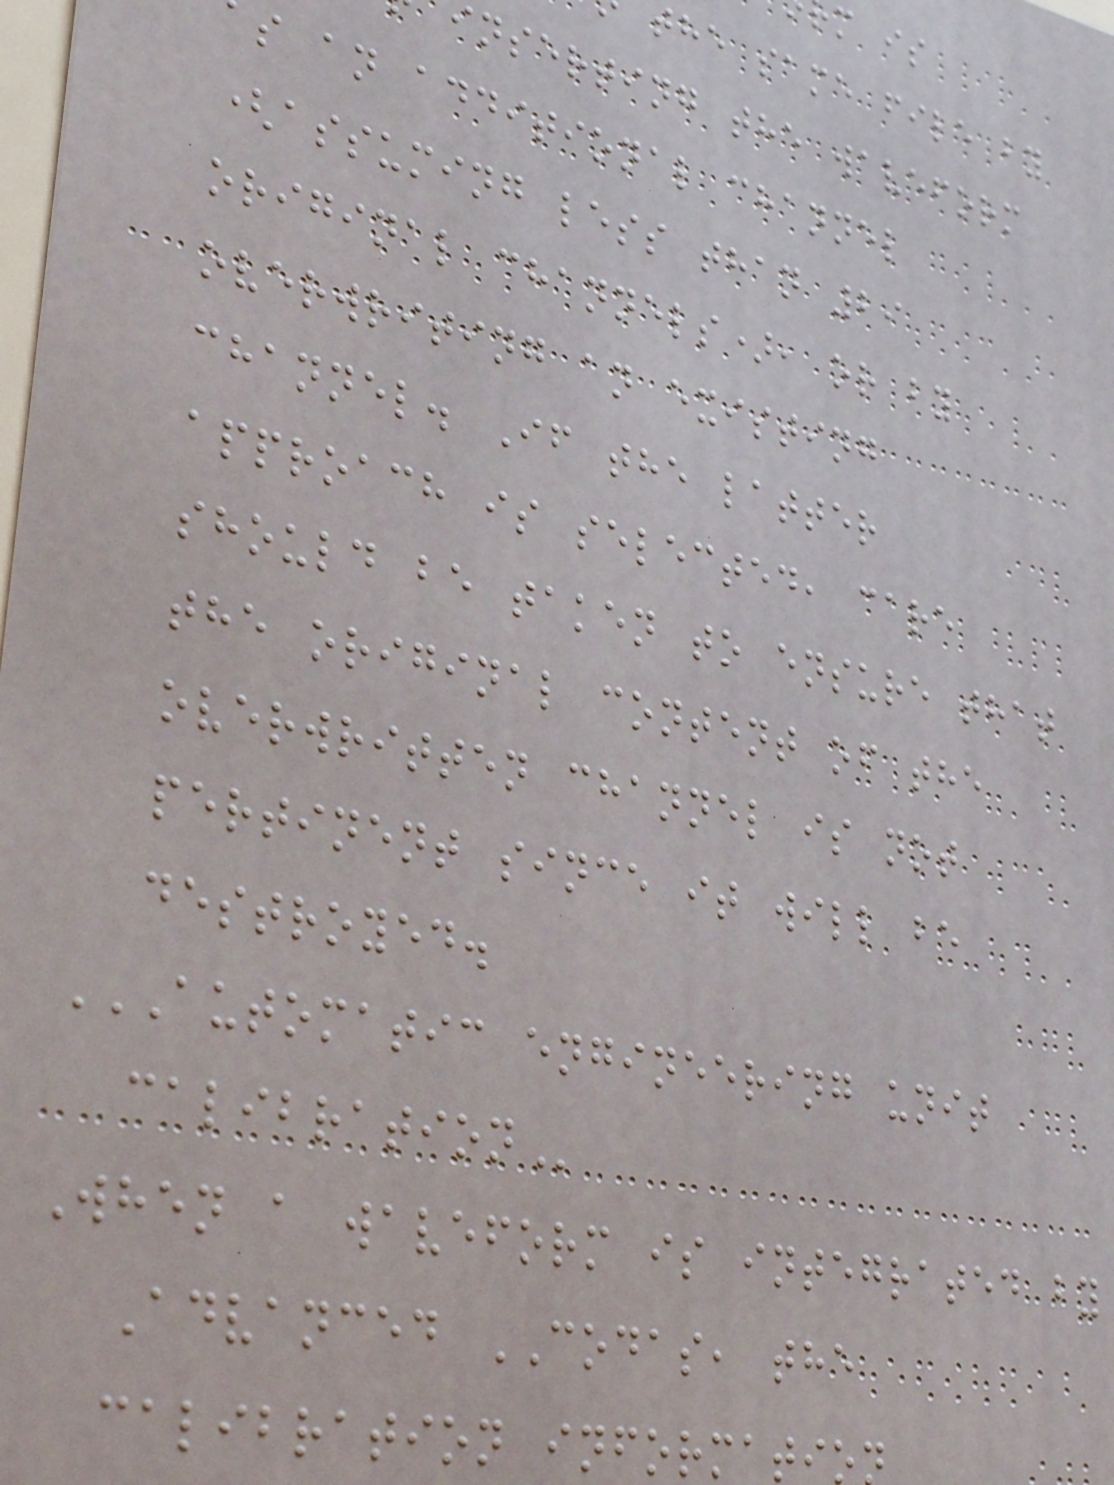the same file by
inserting the waveform
s an additional channel
(assuming less than 29
original channels), or by
overwriting an existing
channel. If the latter
approach is selected, care
should be taken to ensure that
the original content of the
overwritten channel is not
pertinent since it will be
destroyed.
AUTOMATIC ENGINEERING UNIT
When a waveform is integrated by
Advanced CODAS, the
calibration informatio
